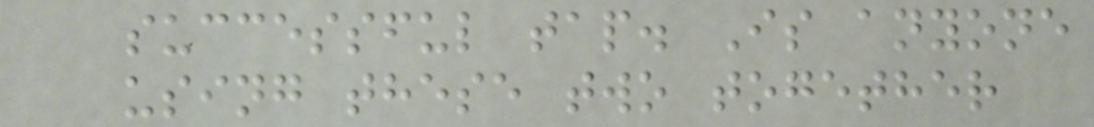successful tap. Is anyone
using these two together
